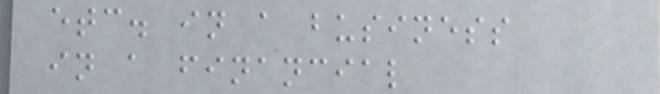etc. in a business
in a financial
